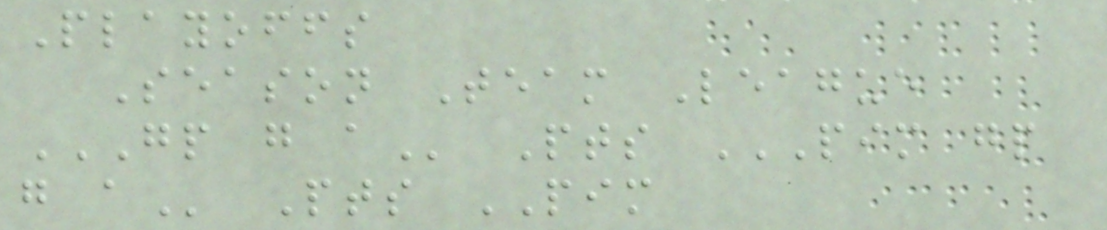Playoffs
Season Team League
GP G A Pts PIM GP
G A Pts PIM
